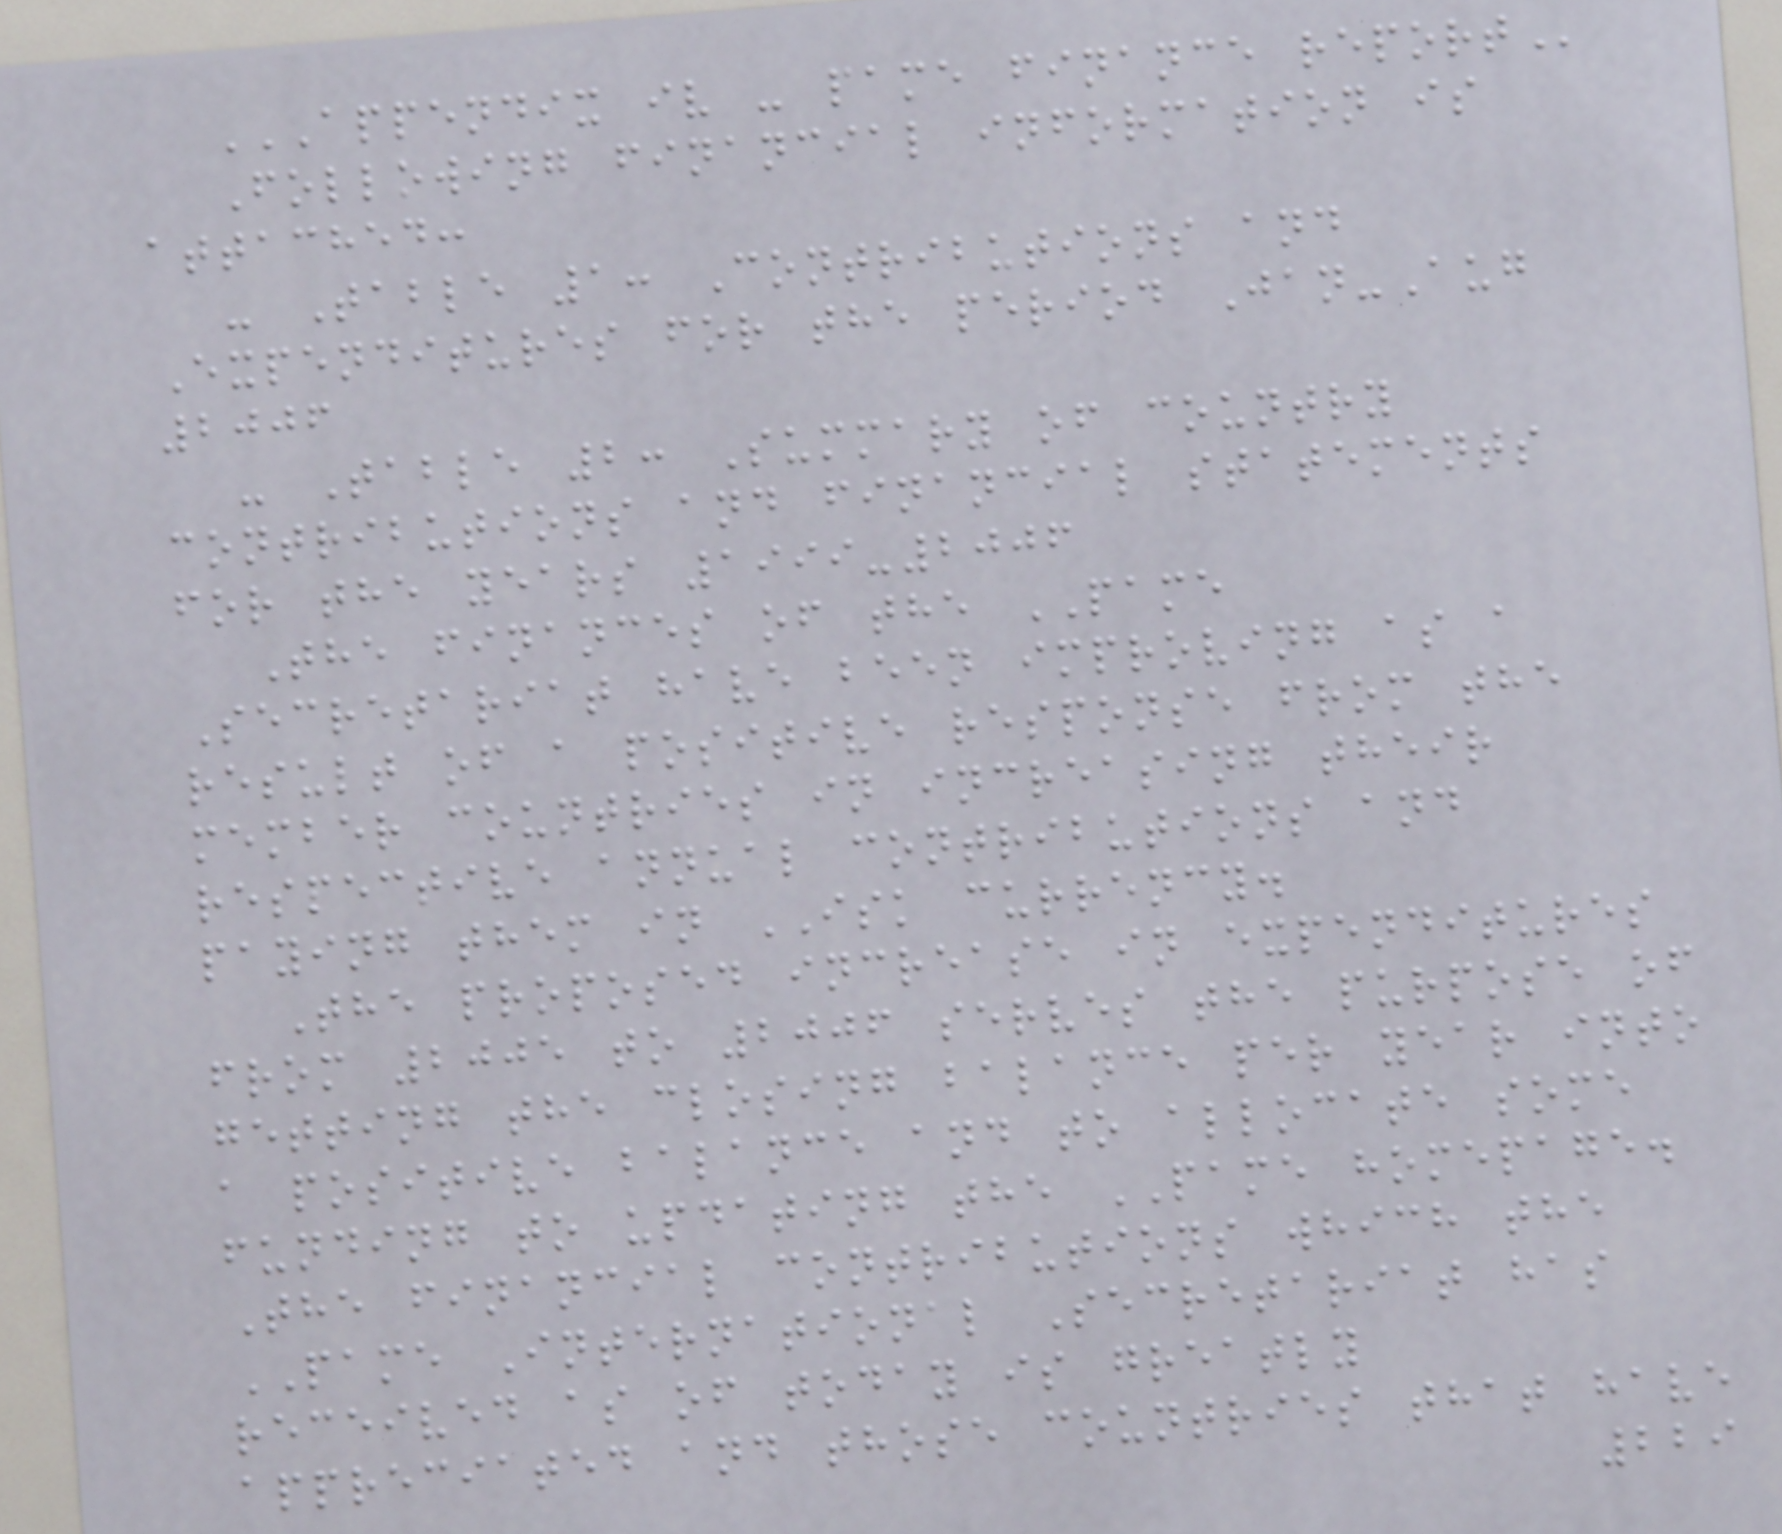APPENDIX IV - PAME FINANCE REPORT
Following financial information is
attached:
- Table 1: Contributions and
Expenditures for the period Jan-Aug
2006
- Table 2: Summary of country
contributions and financial statements
for the years 1999-2006
The finances of the PAME
Secretariat have been improving as a
result of a positive response from the
member countries in increasing their
respective annual contributions and
paying them in ISK currency.
The proposed increase in expenditures
from 2005 to 2006 serves the purpose of
getting the closing balance per year into
a positive balance and to allocate some
funding to updating the PAME homepage.
The financial contributions which the
PAME International Secretariat has
received as of today is greatly
appreciated and those countries that have
229
